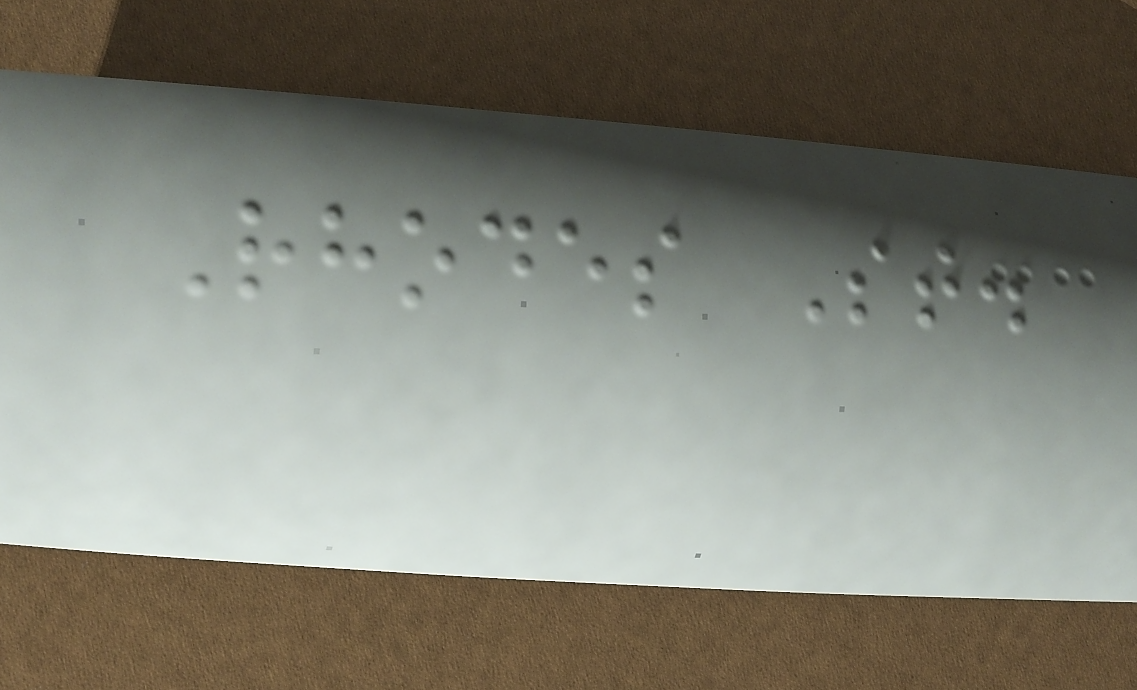Rhodes St.
